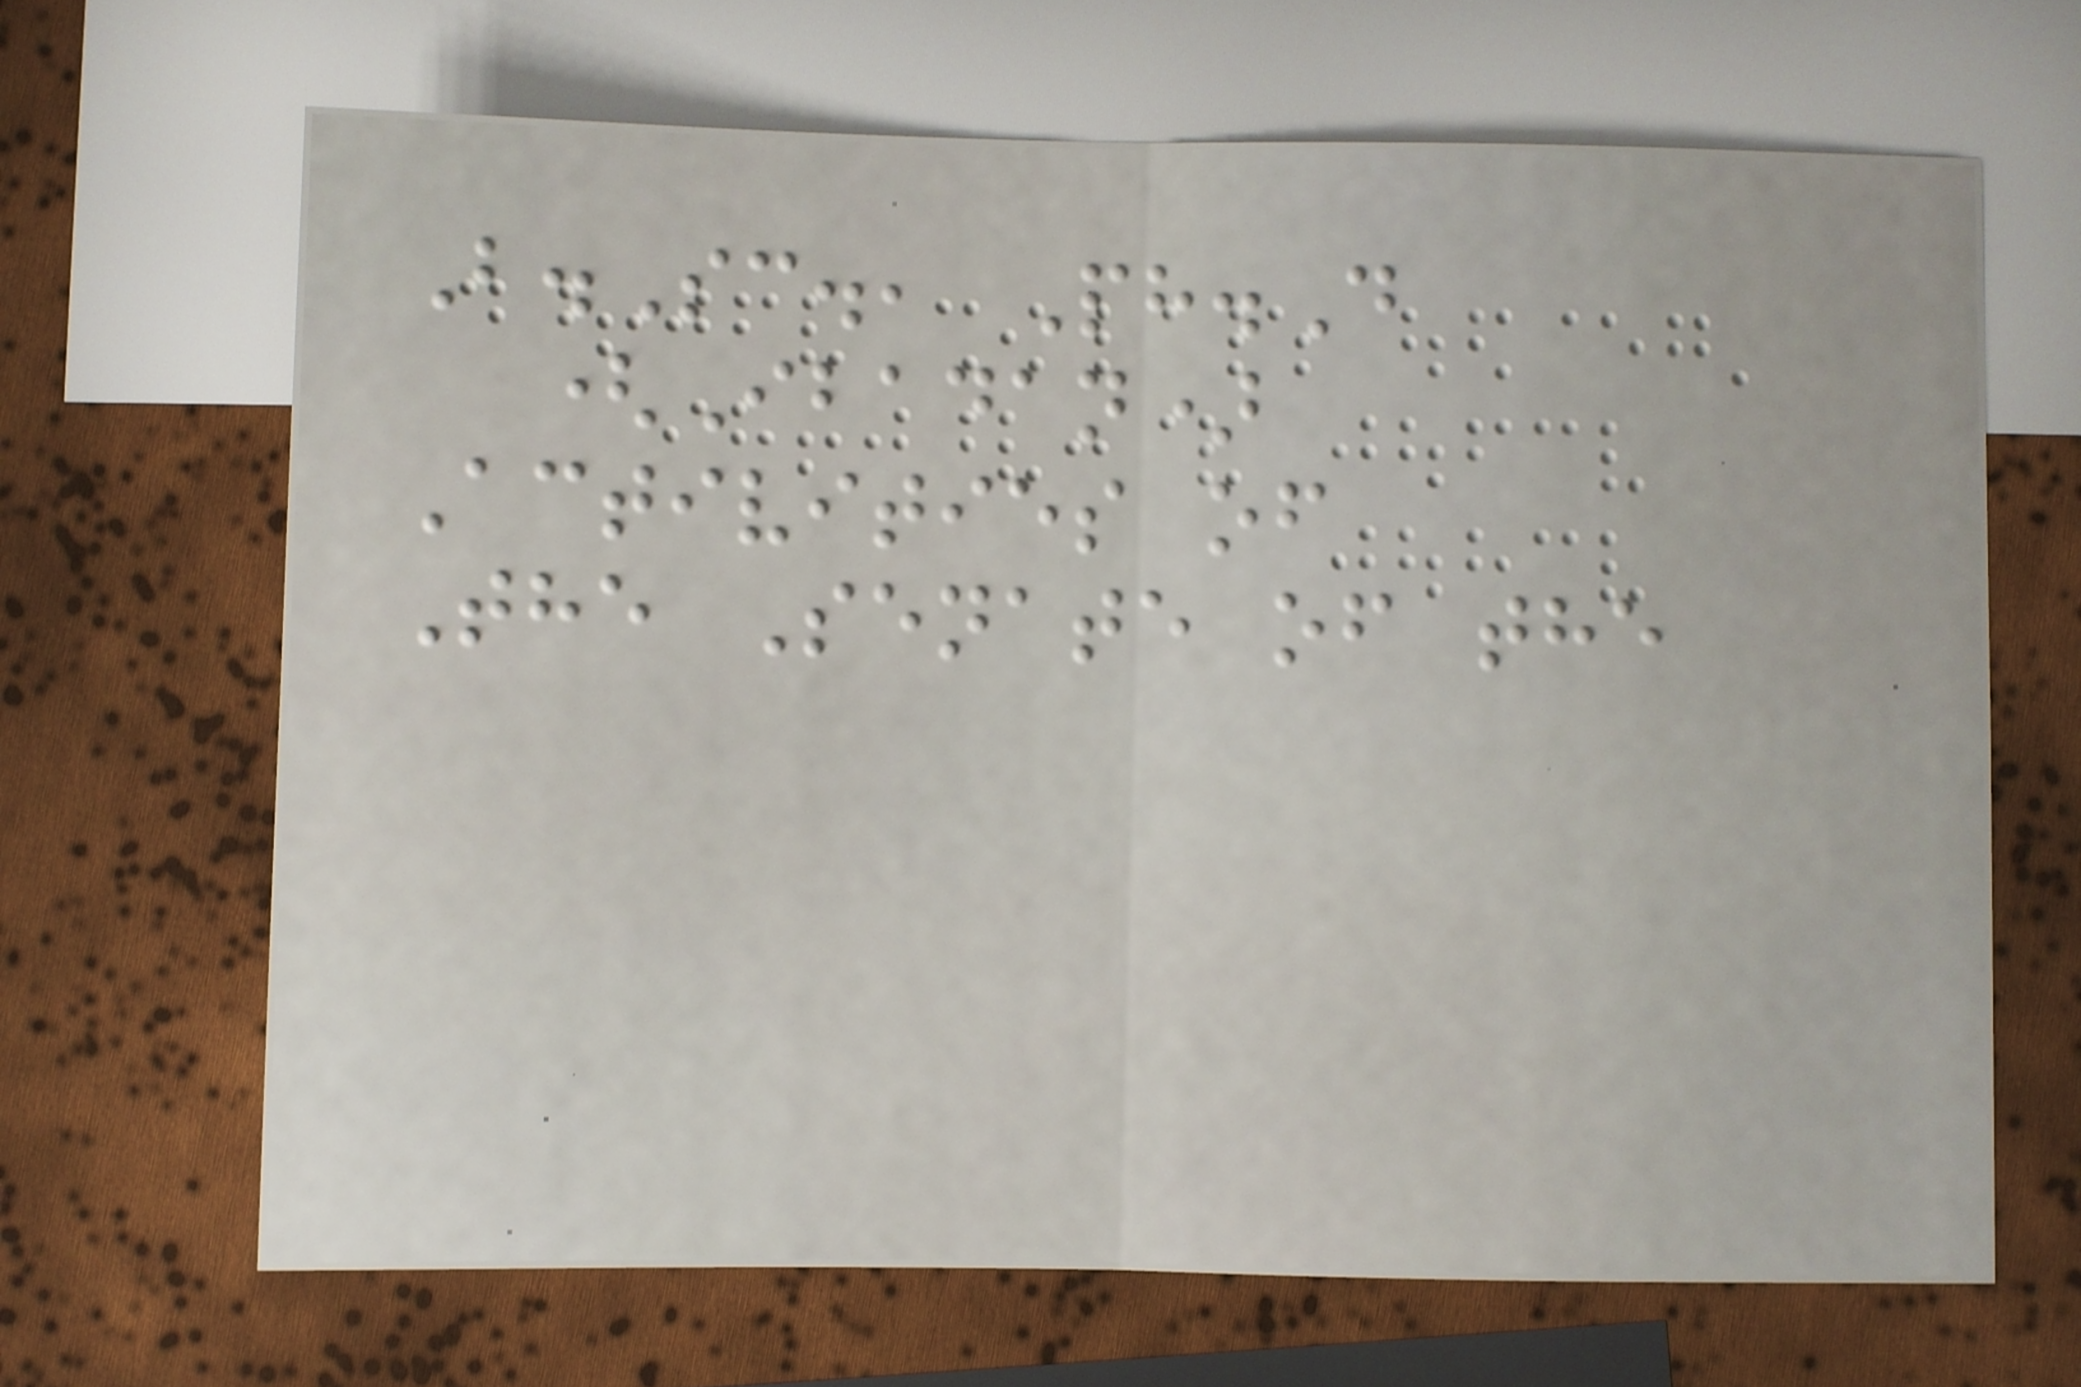B.Sc., Ph.D
(Ibadan)
Activities of
The Senate of the
